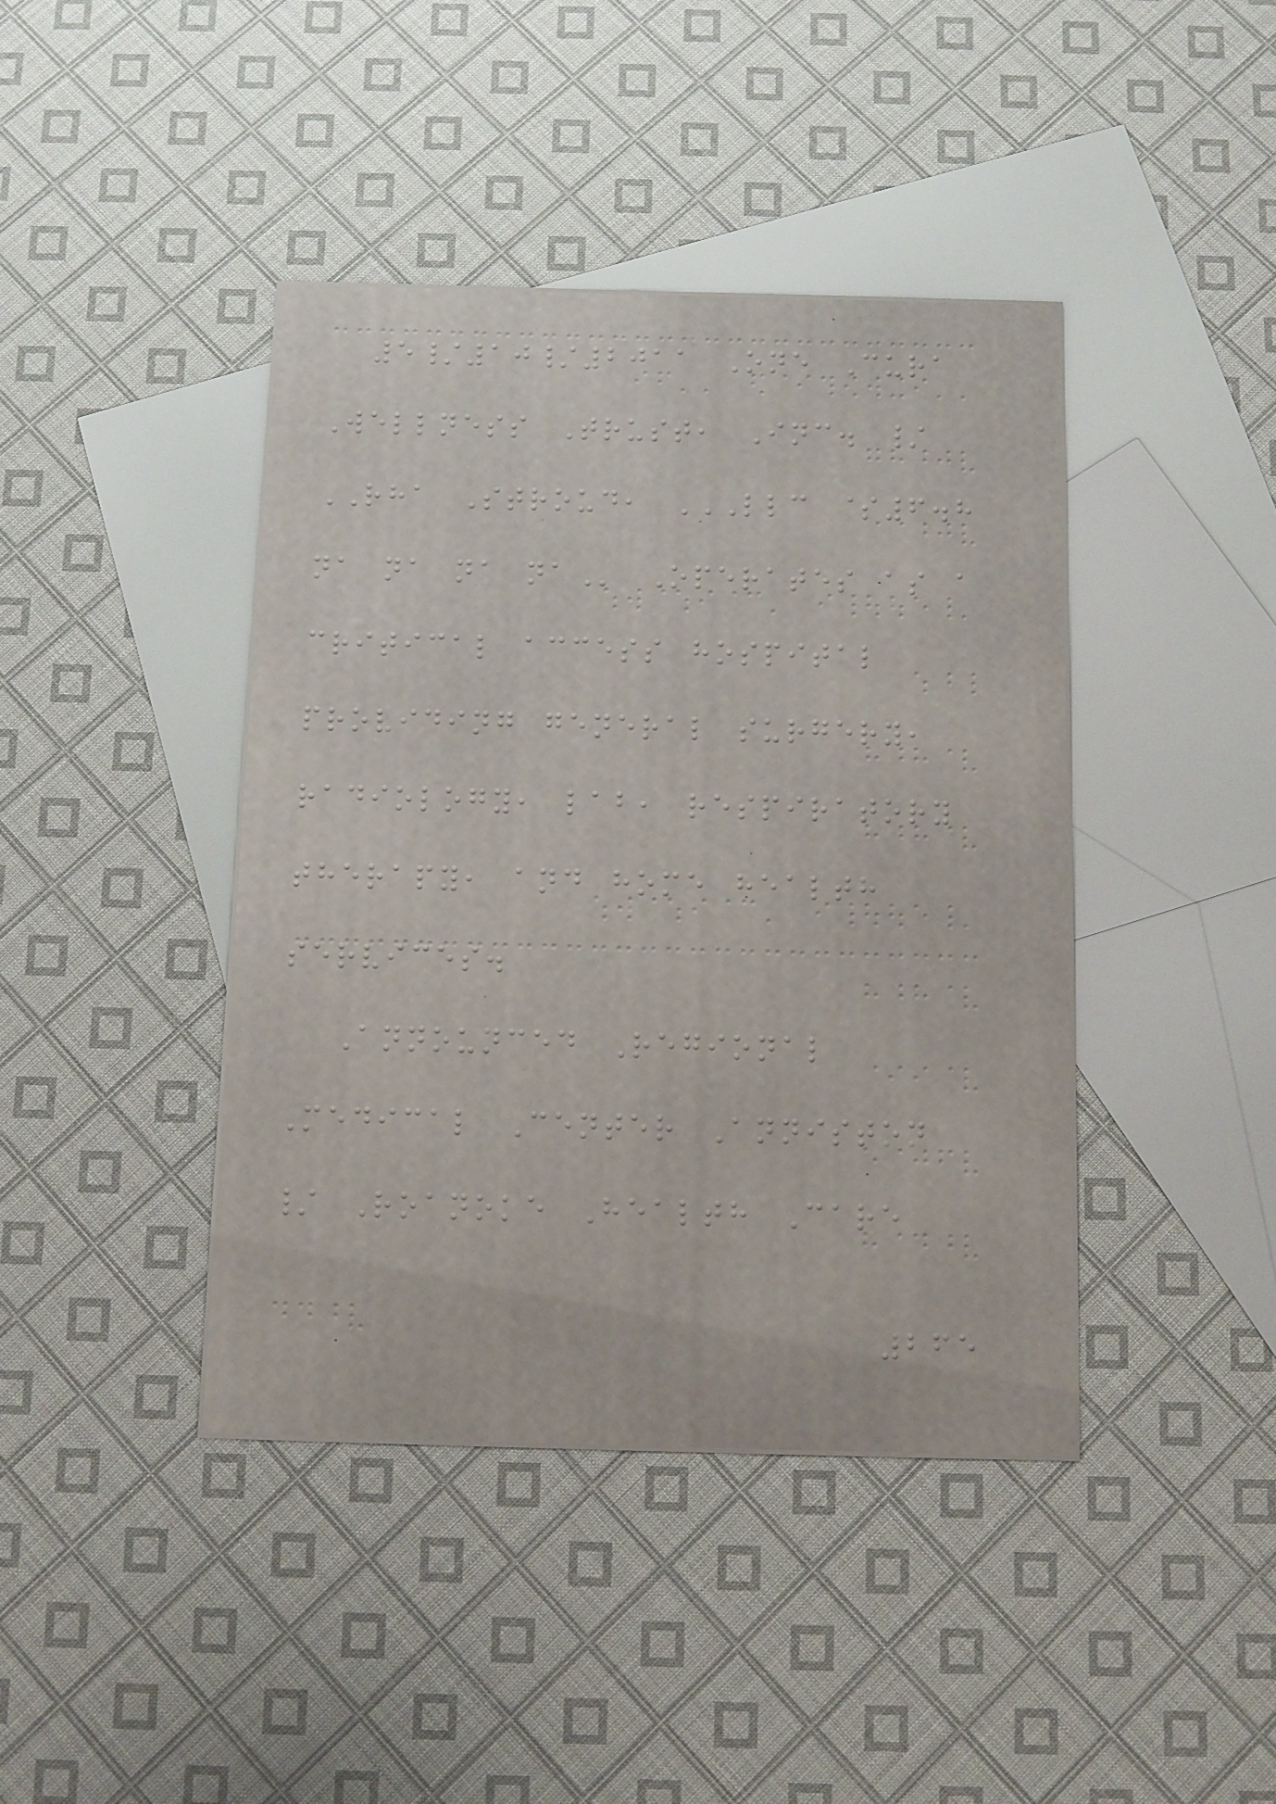5/10/2011 One Cura
Wellness Trust, Inc. /
RHA Stroud, LLC $6.8
NA NA NA NA Operates as a
critical access hospital
providing general surgery,
radiology, lab, respiratory
therapy, and home health
services.
Announced Regional
Medical Center Anniston
/ Roanoke Health Care
265
